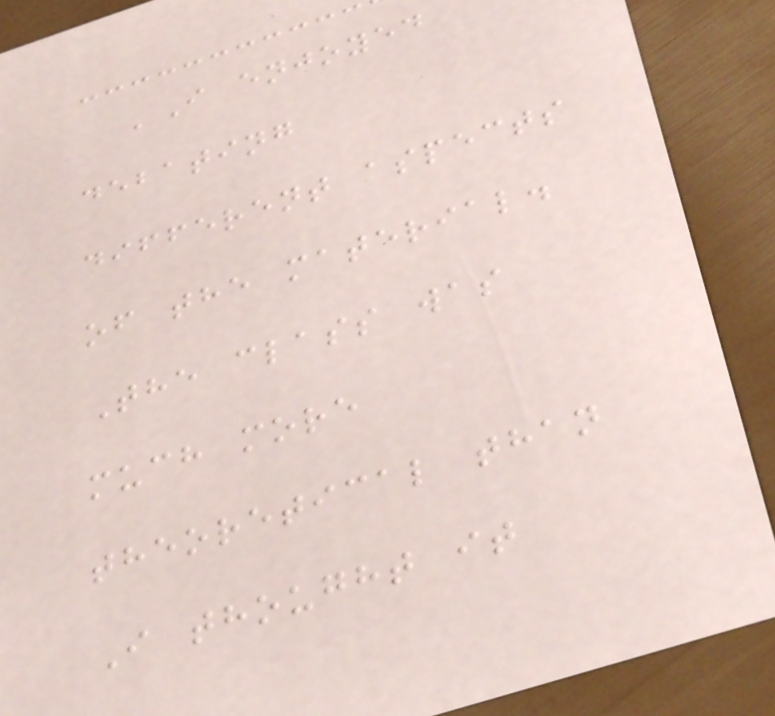'I enjoyed
debating
different aspects
of the material.
The class was
much more
theoretical than
I thought it
